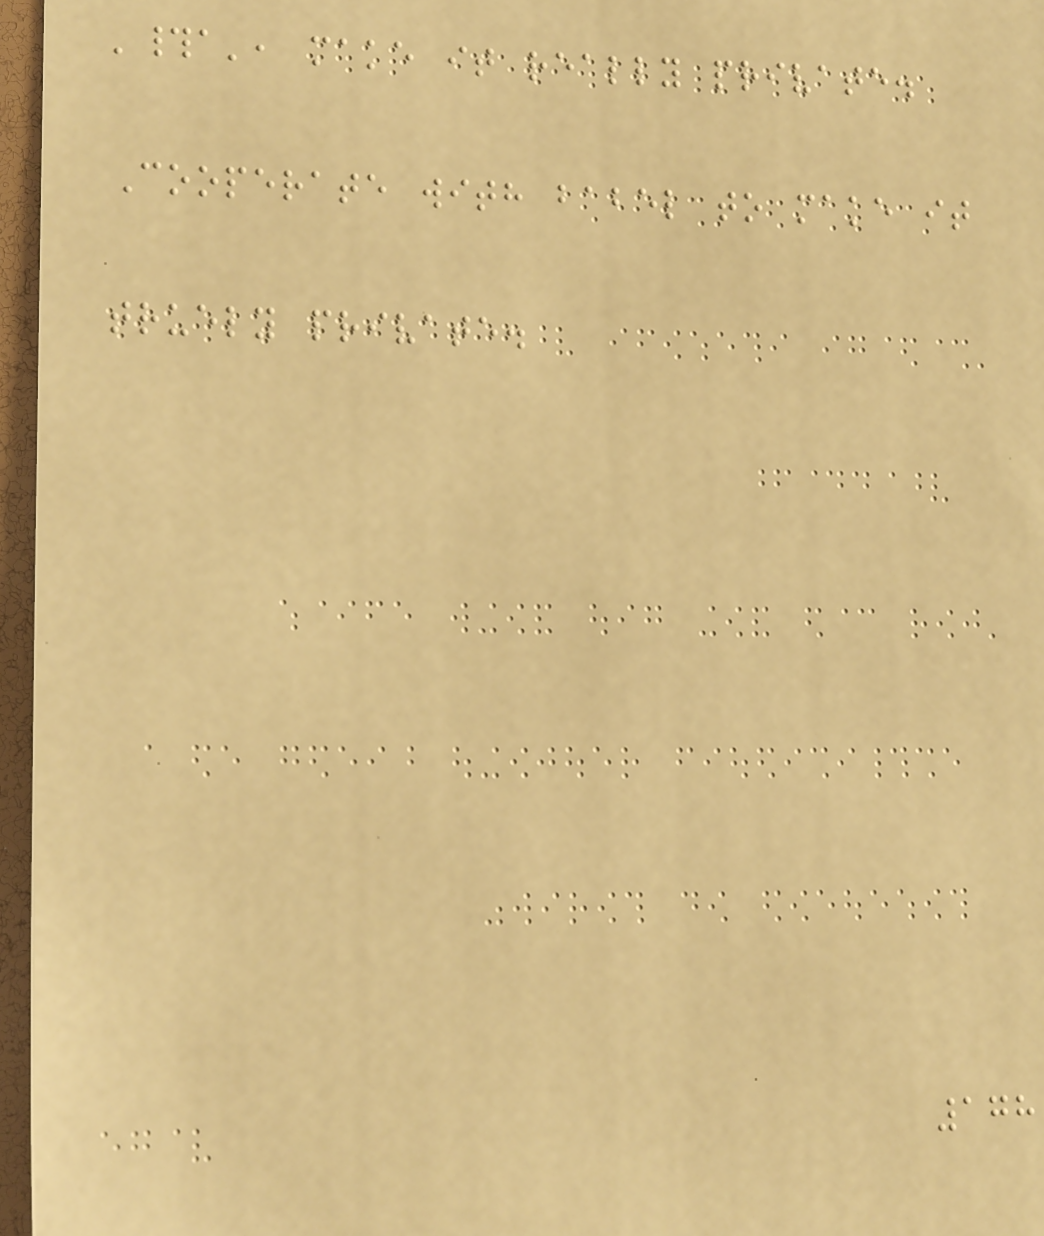'#a', make it really private.
Cooperate with babel to make it
truely private.
178
